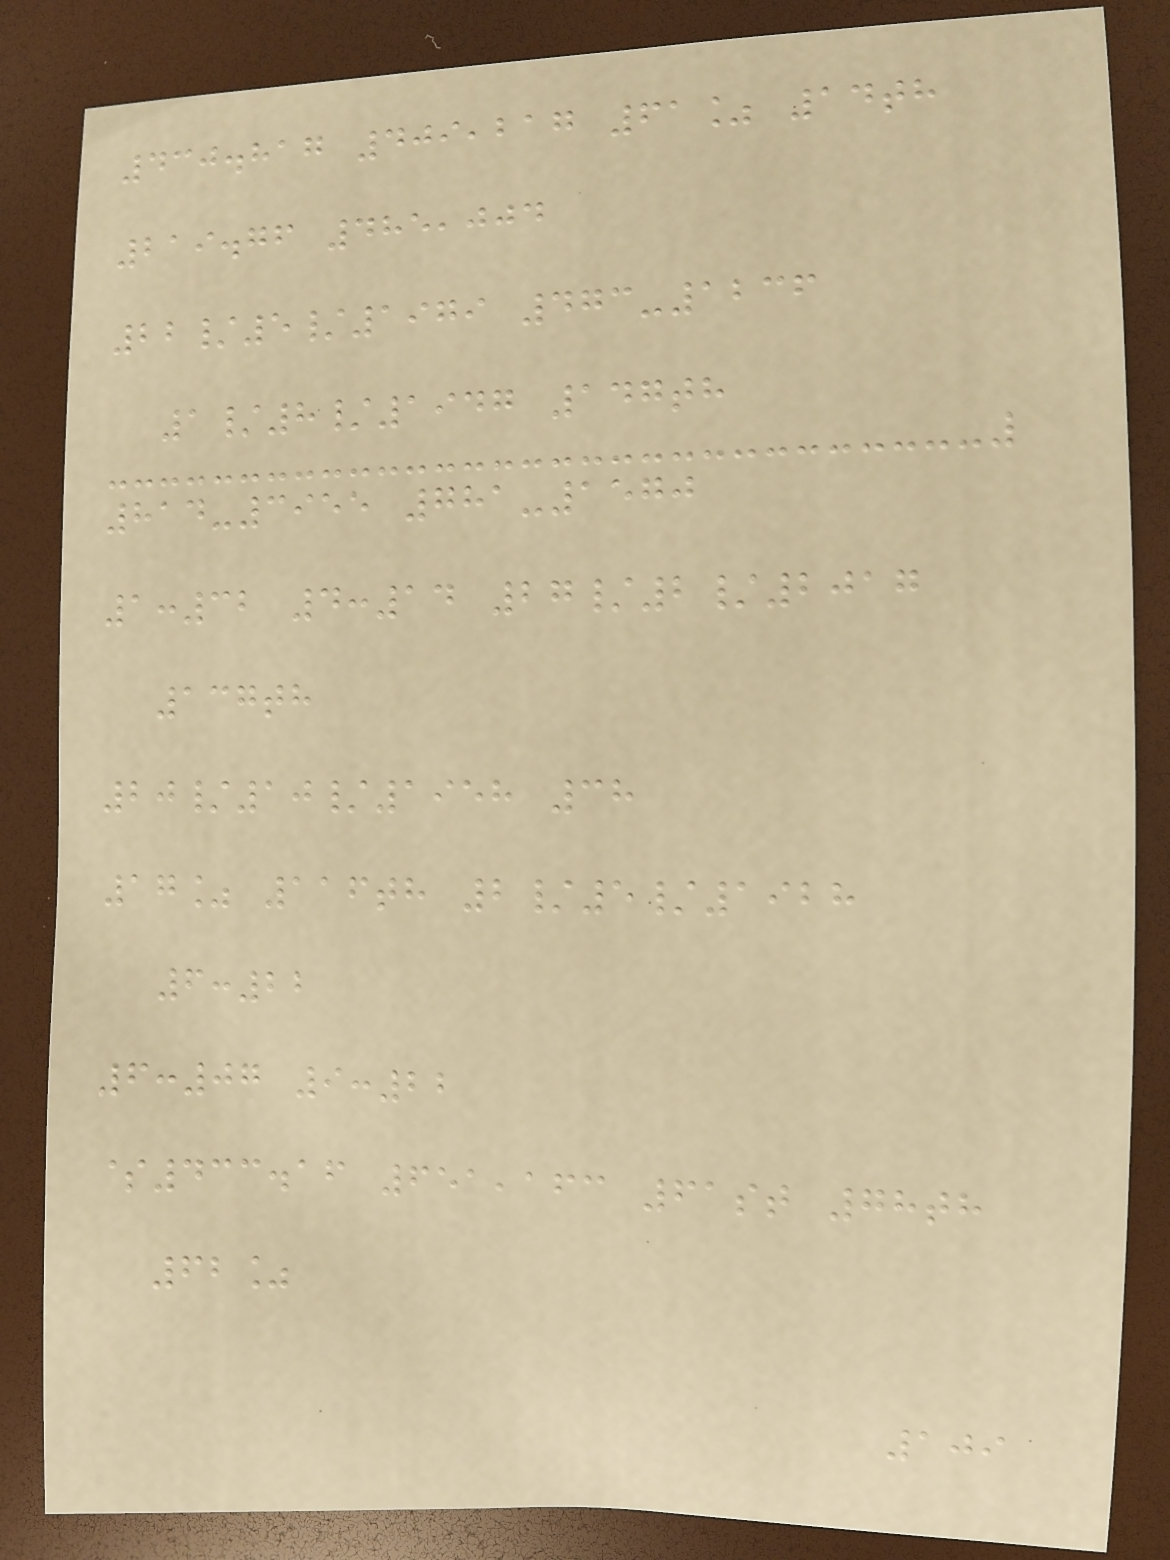430.817 409,217 61% 14th
219.76 485,004
22/5/1979 473-1236
1/8/1947 147th
814-3955 781-1570
1:32 4:14 27/2/2017
137th
20/10/1958 38
17% 116th 2/5/1928
6:22
6:07 9:22
$433.16 651,163 61st 78th
62%
109
